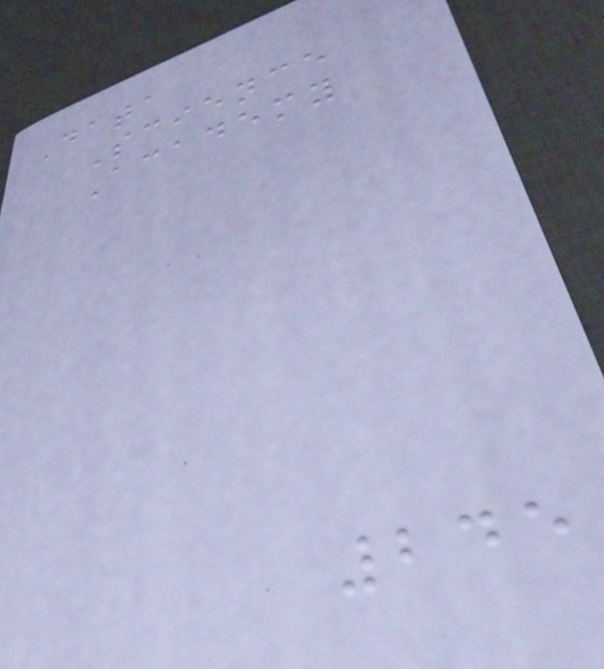Data
Science
Academy
245
